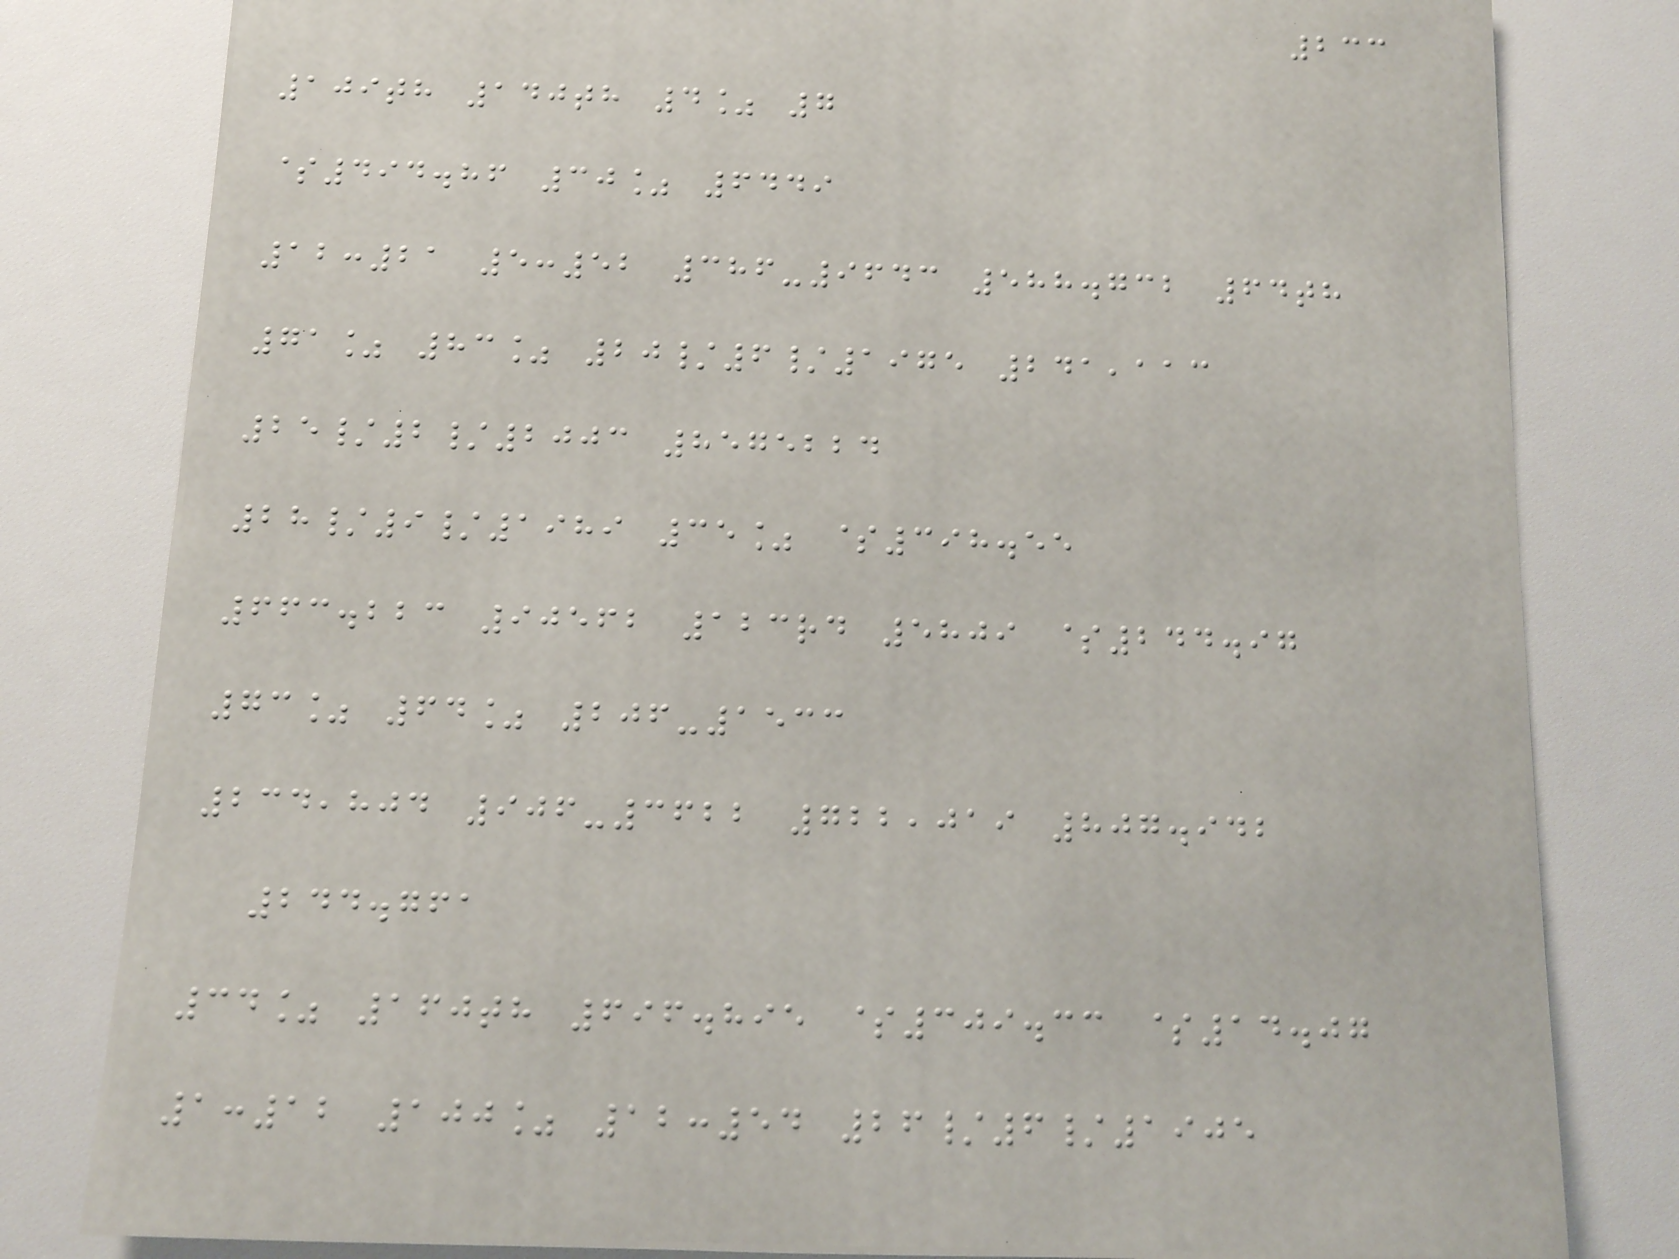233
109th 140th 4% 7
$494.86 30% 6449
12:21 5:52 386-9643 588.732 64th
71% 83% 20/6/1975 241,113
25/2/2003 8575224
28/9/1989 35% $398.55
663.223 90562 123rd 5809 $244.97
73% 64% 206-1533
234,804 906-3622 722,019 807.942
244.761
34% 160th 696.895 $309.33 $14.07
1:12 100% 12:54 26/6/1905
